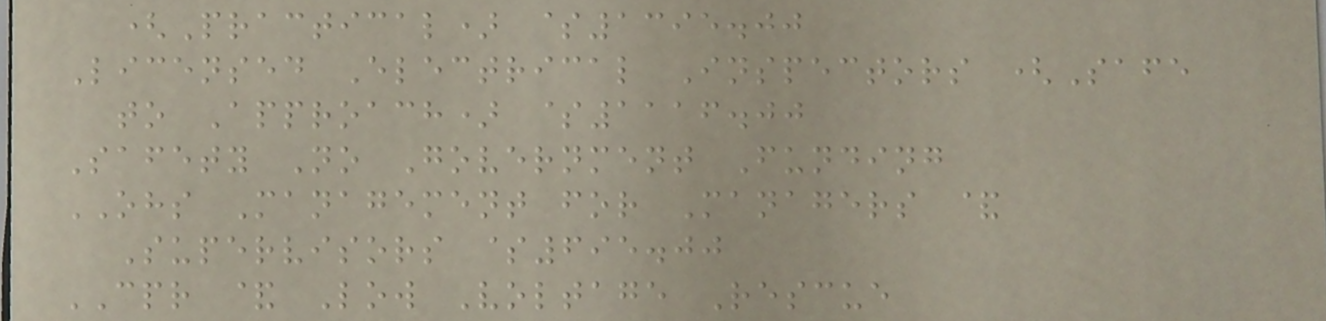(Practical) $1395.00
Licensed Electrical Inspectors (Safe
to Approach) $1116.00
Safety No Government Funding
OHS Management for Managers &
Supervisors $695.00
CPR & Low Voltage Rescue
